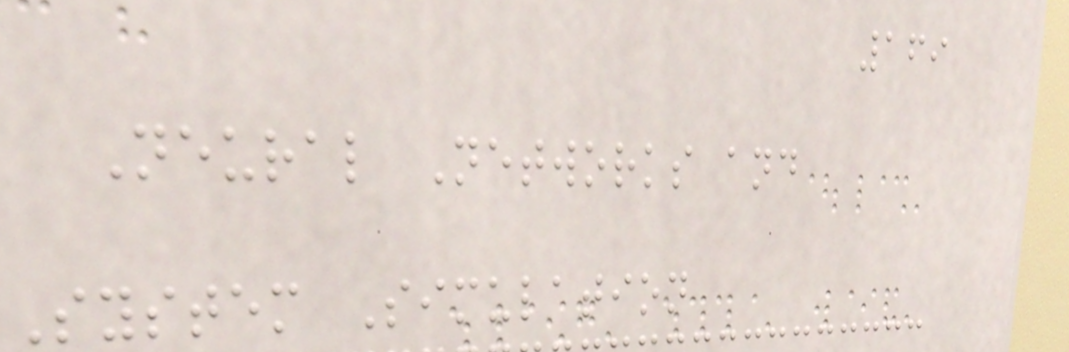169
Neural Networks and
System Simulation
